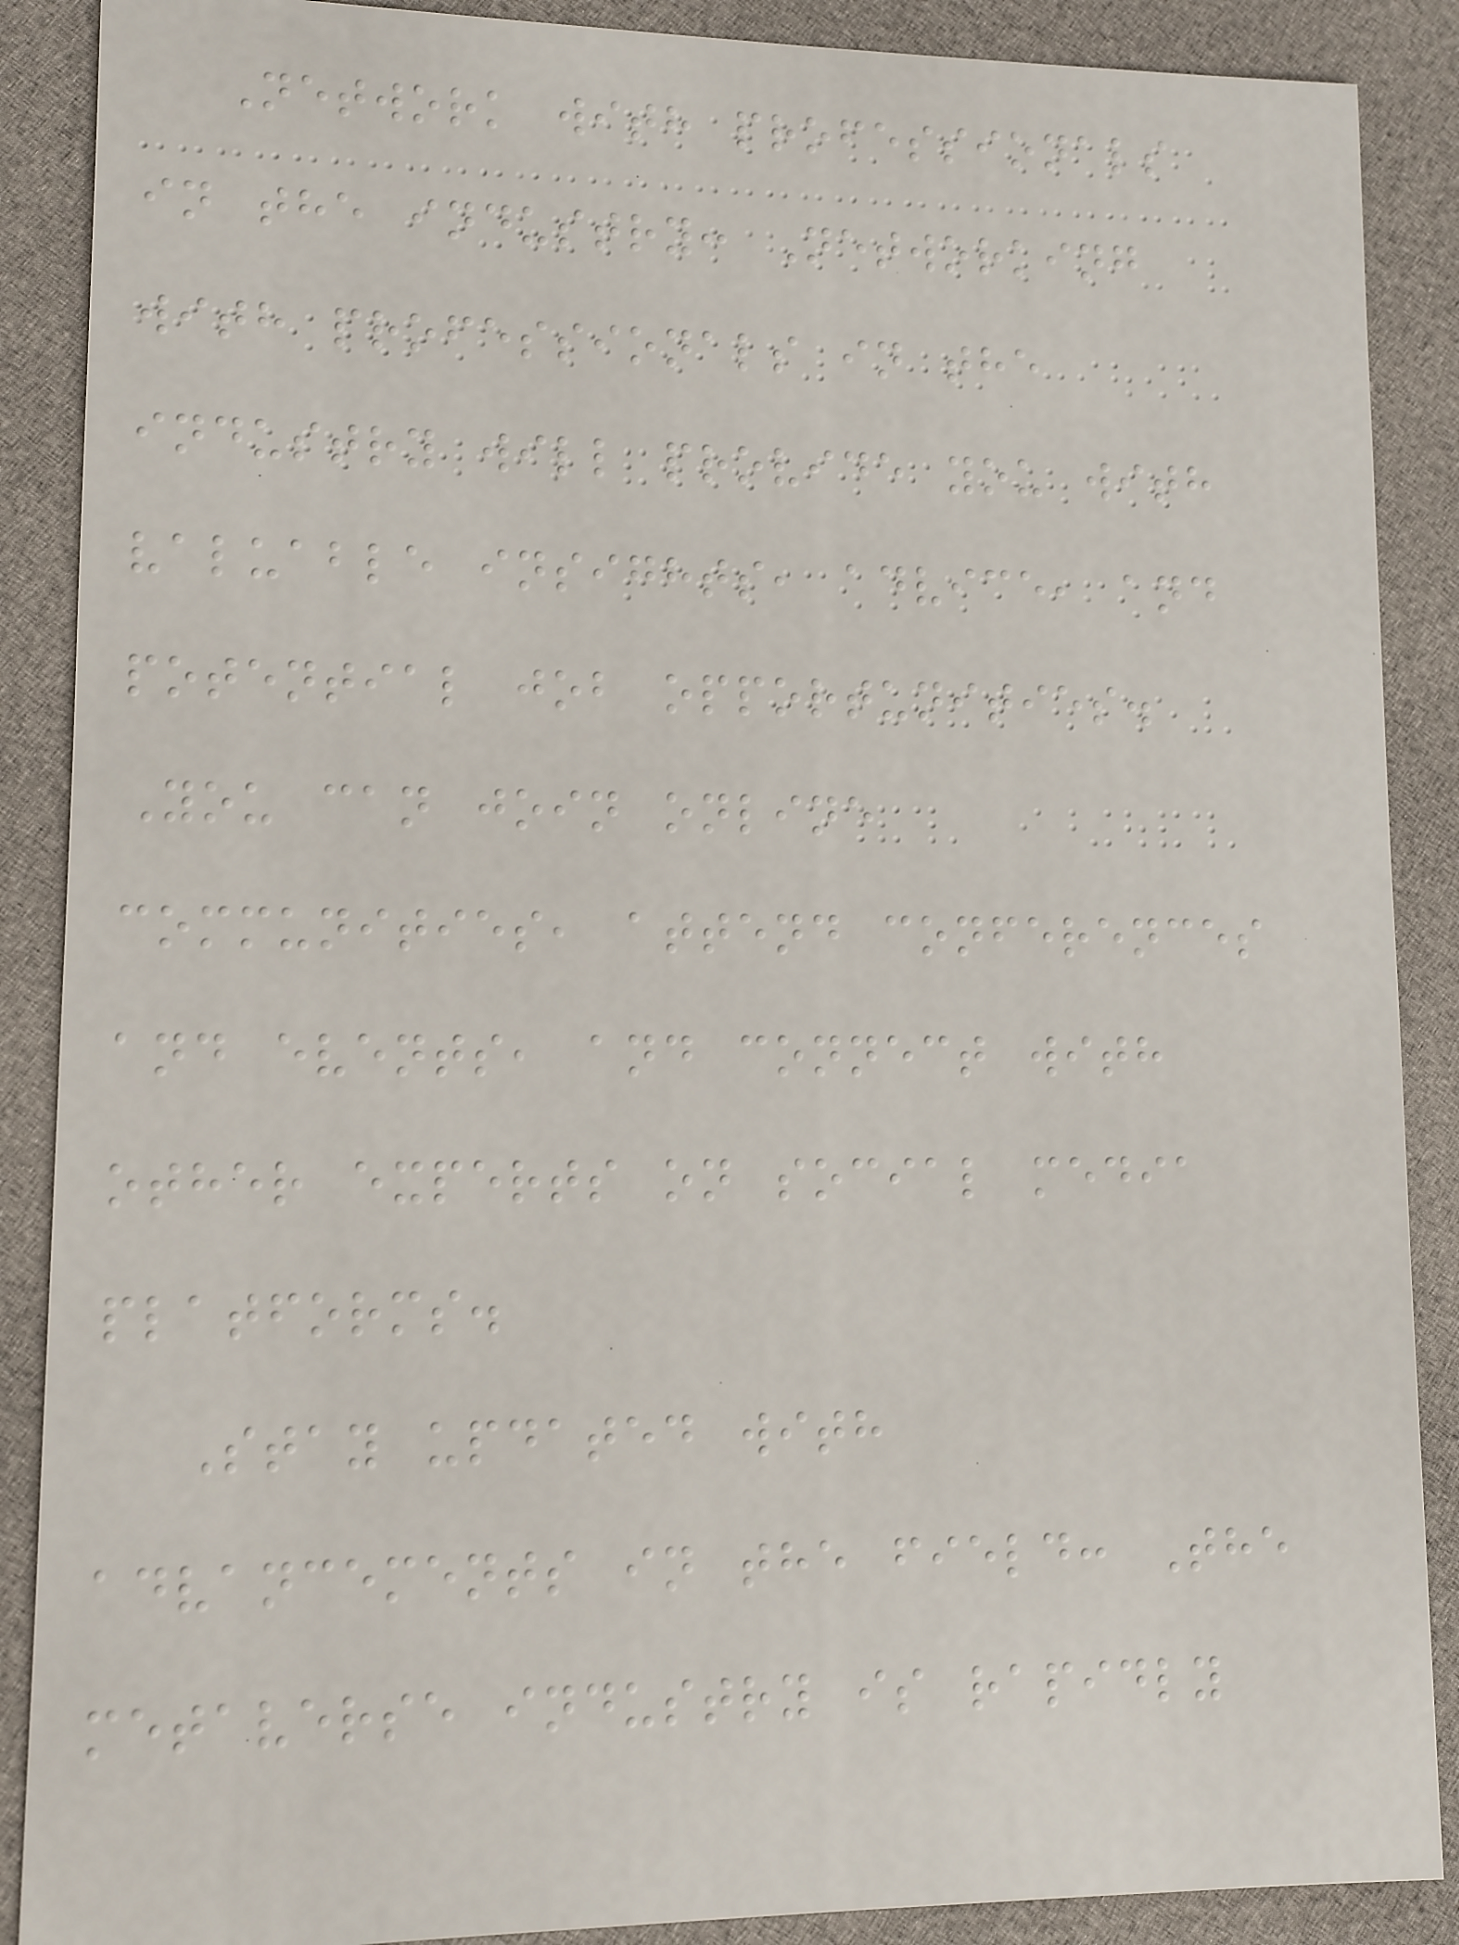Network with professionals
in the industry: Networking
with professionals in the
industry will provide you with
valuable insights, advice, and
potential job opportunities.
You can join online
communities, attend conferences
and events, and connect with
other experts on social media
platforms.
Stay updated with
advancements in the field: The
metaverse industry is rapidly
